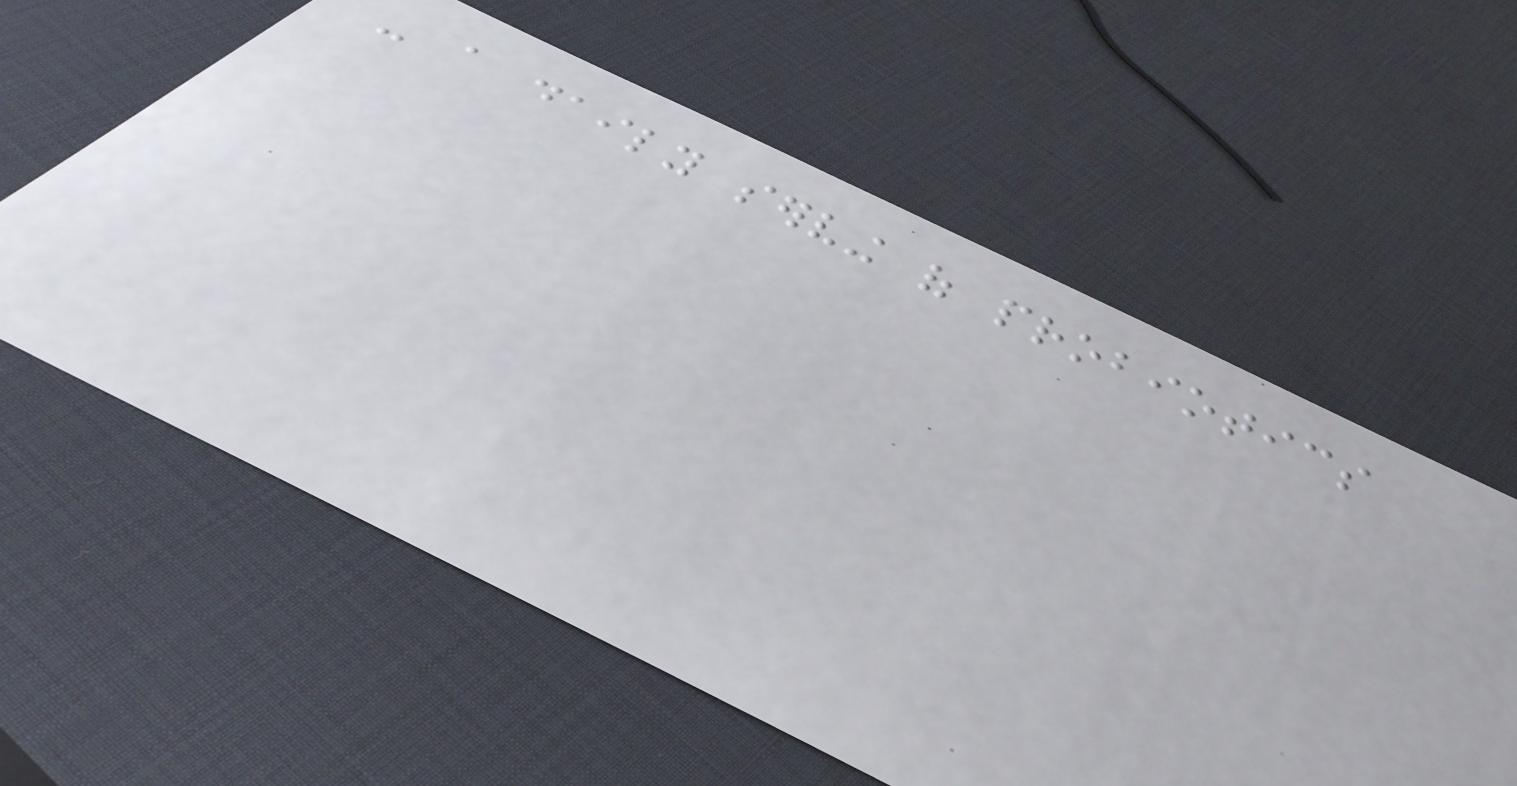- a daily serving of probiotics
